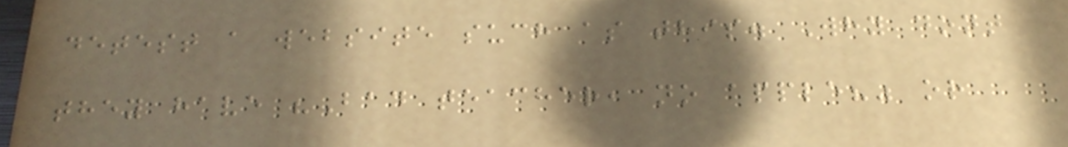detest a website such as this. Why dont
they have "Bad teacher, no apple?" or
